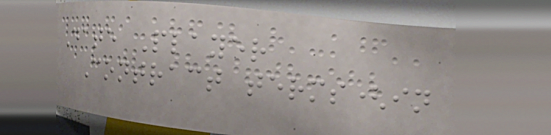Date Player
Contract terms(in
